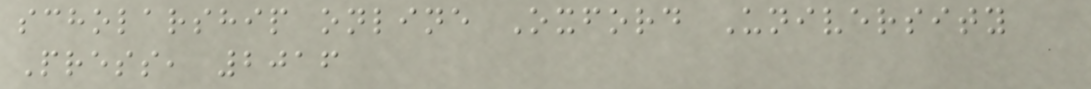scholarship online Oxford University
Press, 2016
